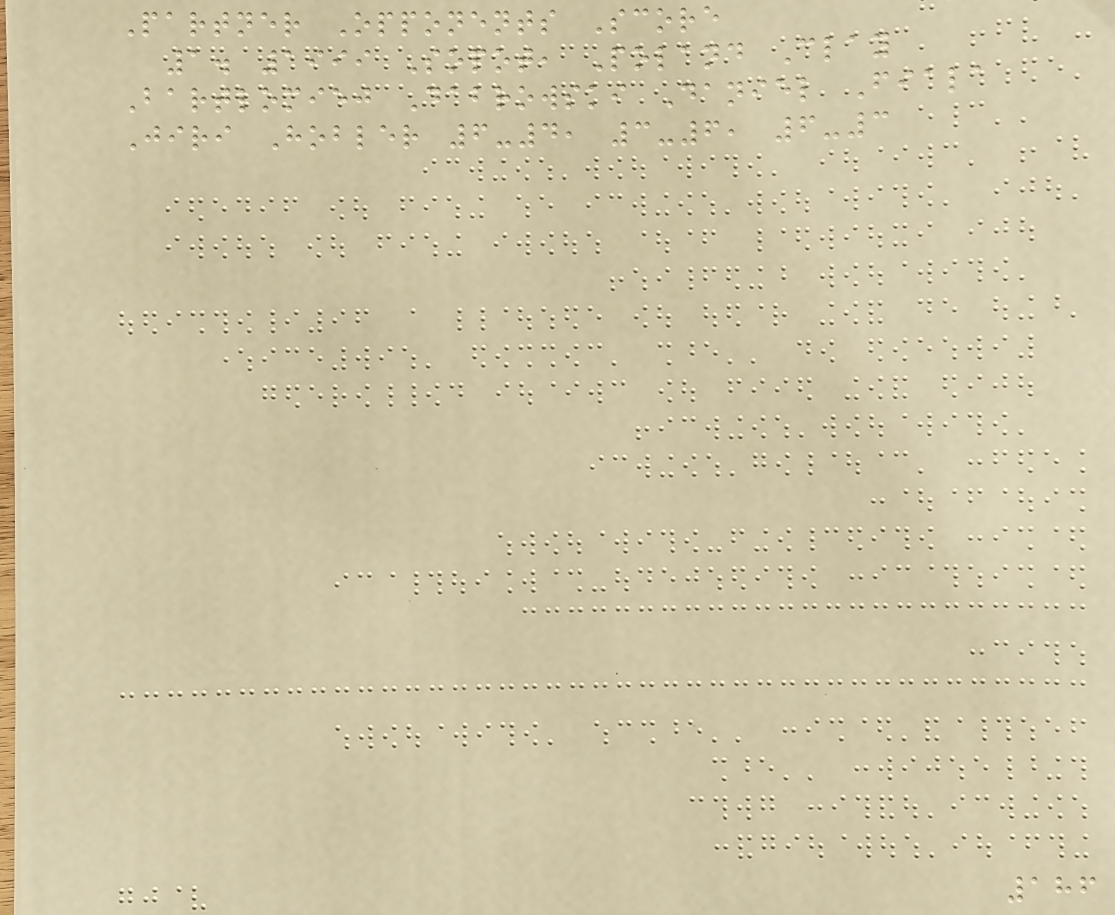Partner Opponents Score
1. 1999 Sopot, Poland Clay
Bartlomiej Dabrowski Daniel Fiala
Jiri Hobler 6-4, 3-6, 6-3
186
